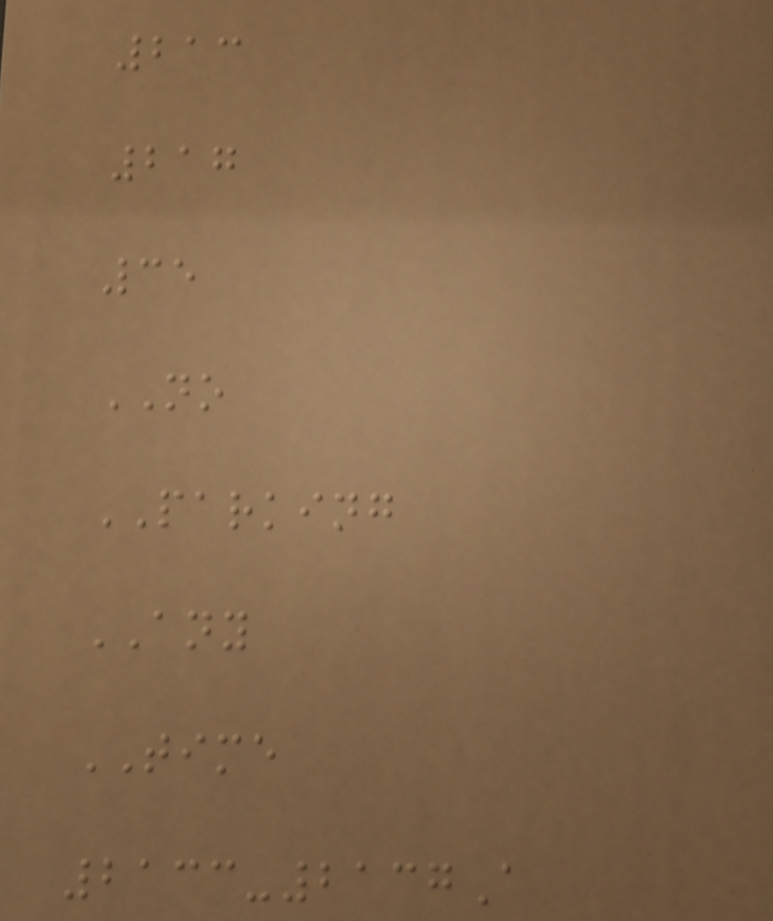213
217
35
NO
PARKING
ANY
TIME
2133-2137A
